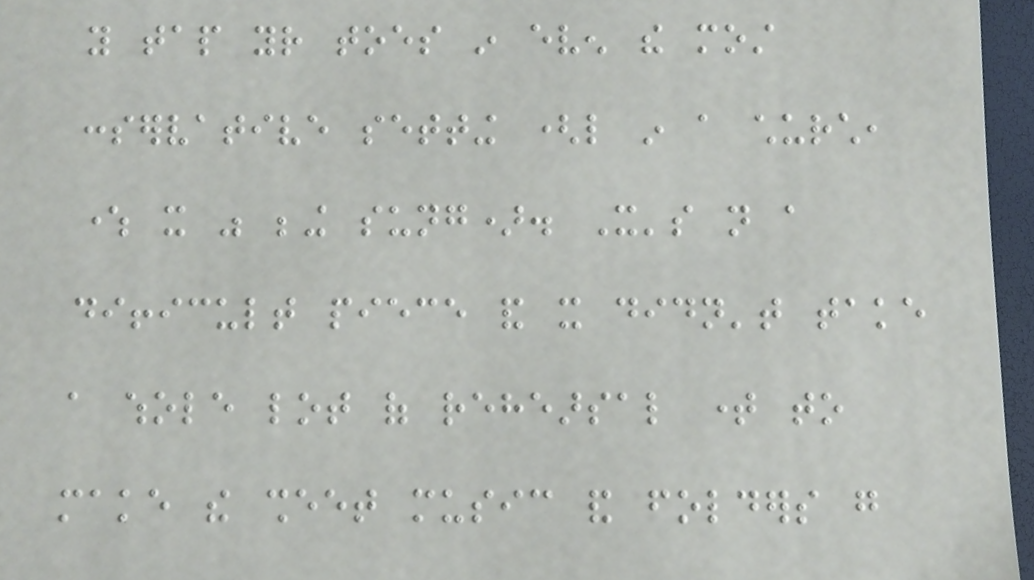you tap your toes in even the most
conservative setting (like in a church,
where it was being sung). It's not a
difficult piece and it didn't take
a whole lot of rehearsal time to
make the sheet music and folders go
